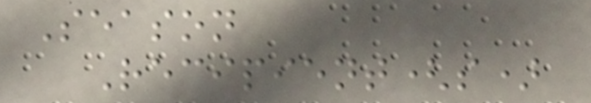Season
Recipient(s)
